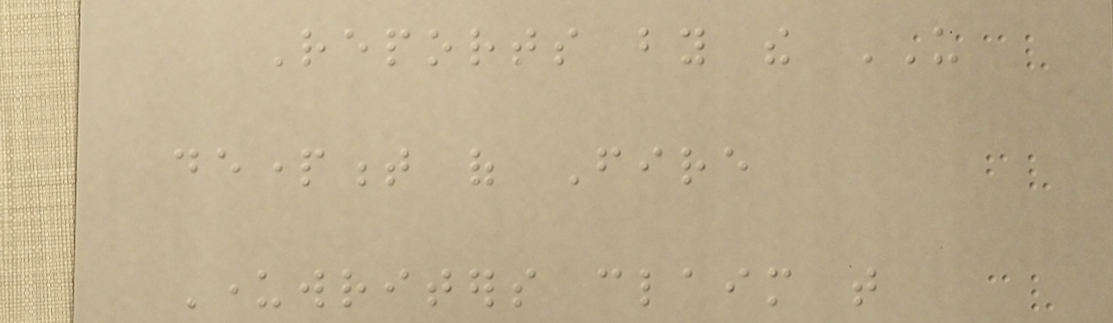Reports by the US
department of Fire
Underwriters claim that
